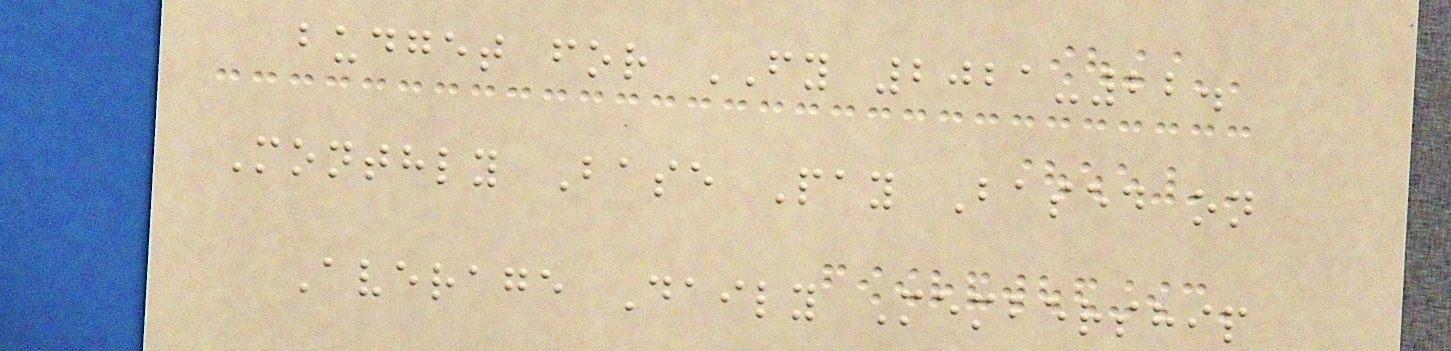budget for FY 2021-22.
Monthly Base Pay Based on
Average Daily Membership
